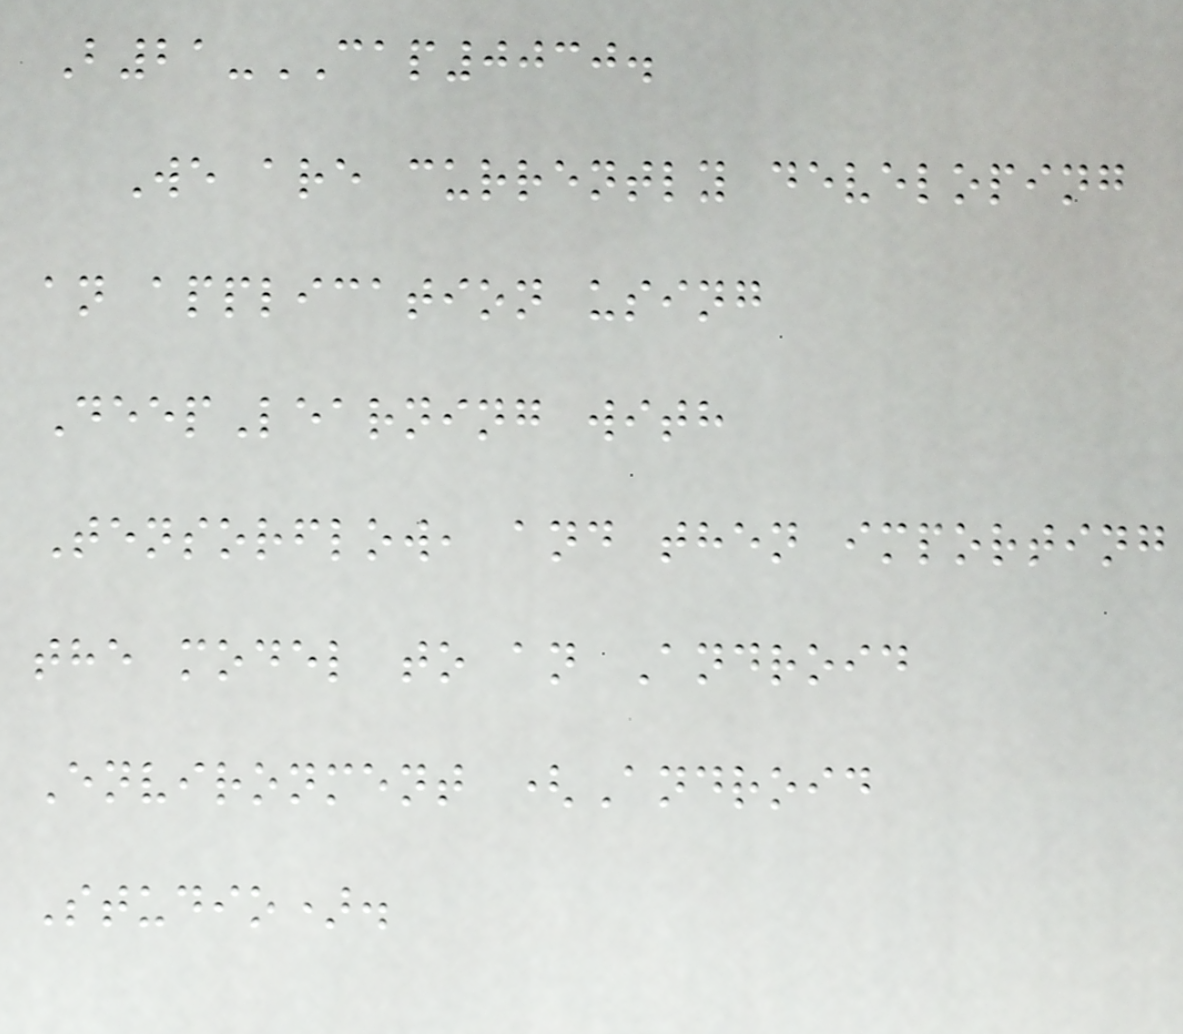B21-CAP0030.
We are currently developing
an application using
DeepLearning with
Tensorflow, and then importing
the model to an Android
Environment (Android
Studio).
